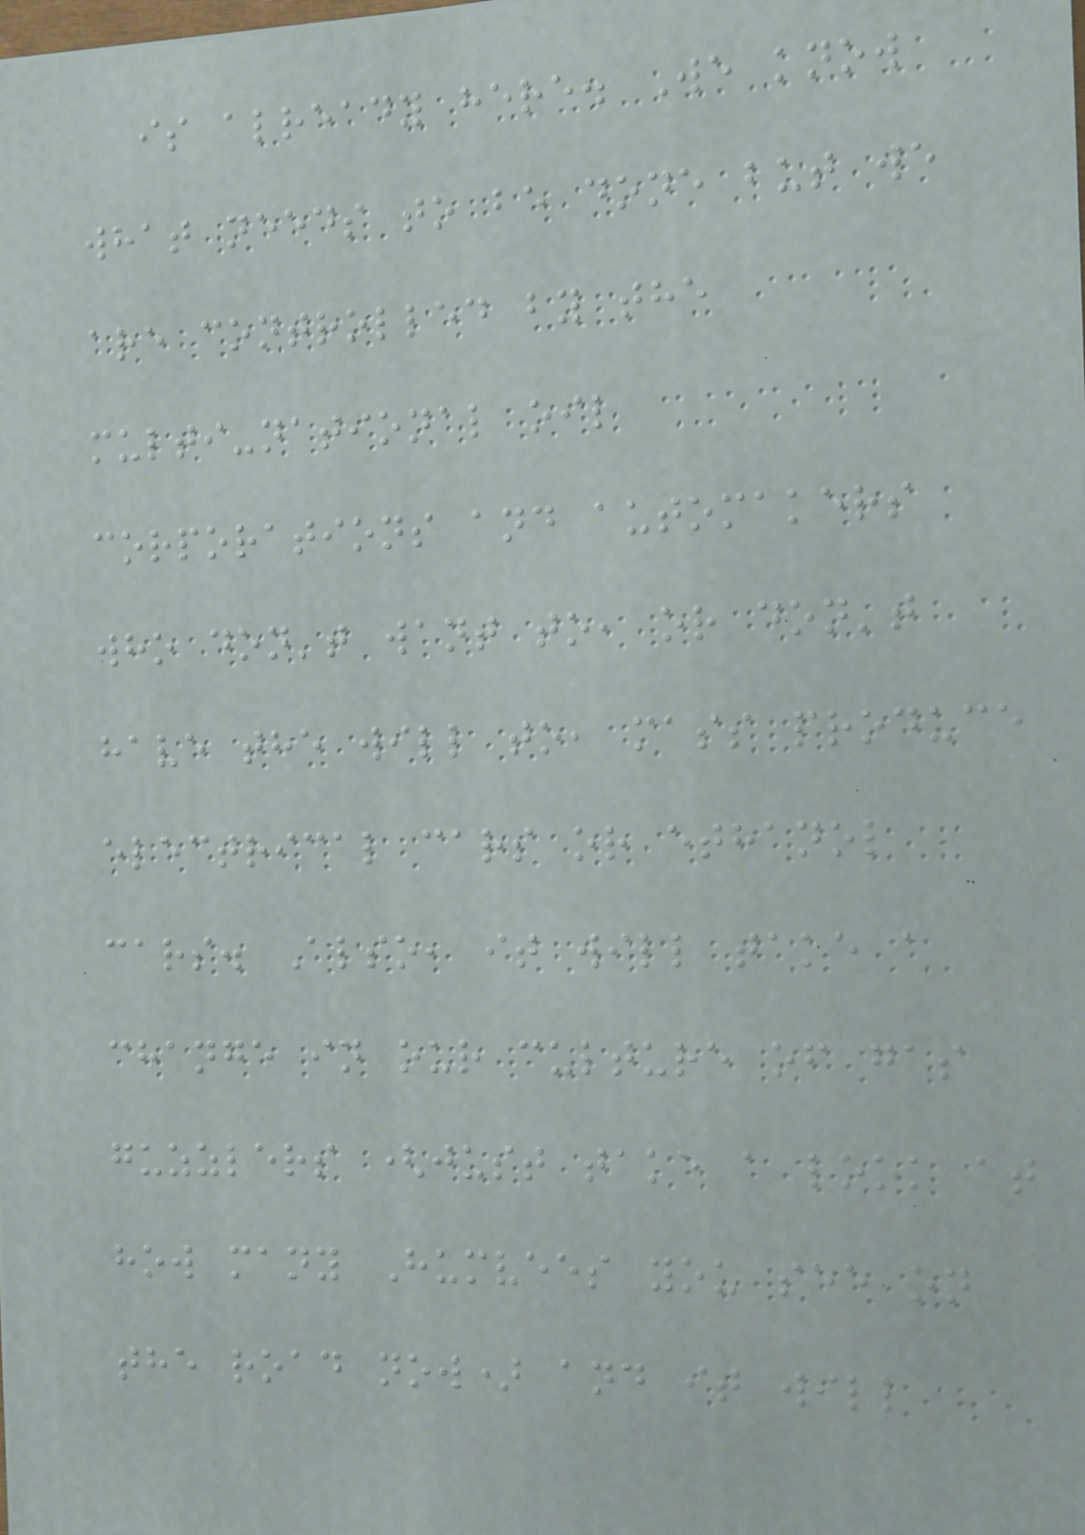is already here. We know
what needs to be done but we
are controlled by the
multi-national oil
corporations and automakers
who don't want to, or don't
have the will to, mass produce
electrical cars or ethanol
cars. Also, it will take a
change in our culture of gas
guzzlers (just take a look at
how many Humvees you see on
the road now) and it will
